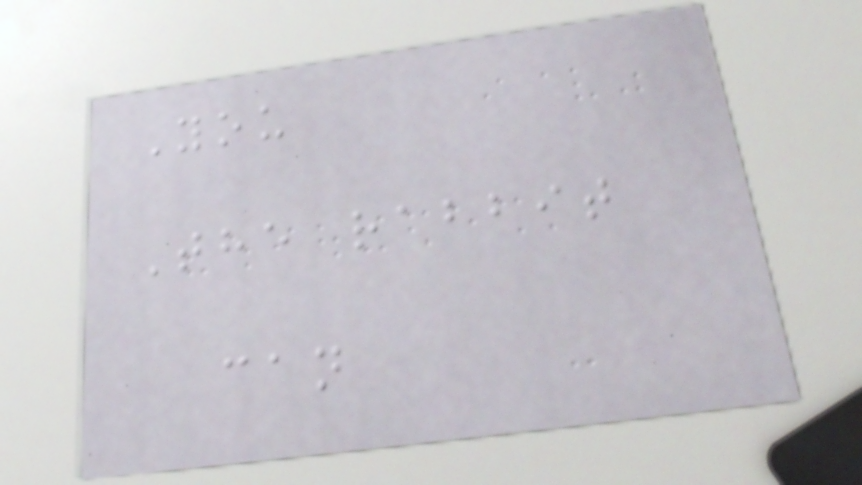You
The rabbit
can
